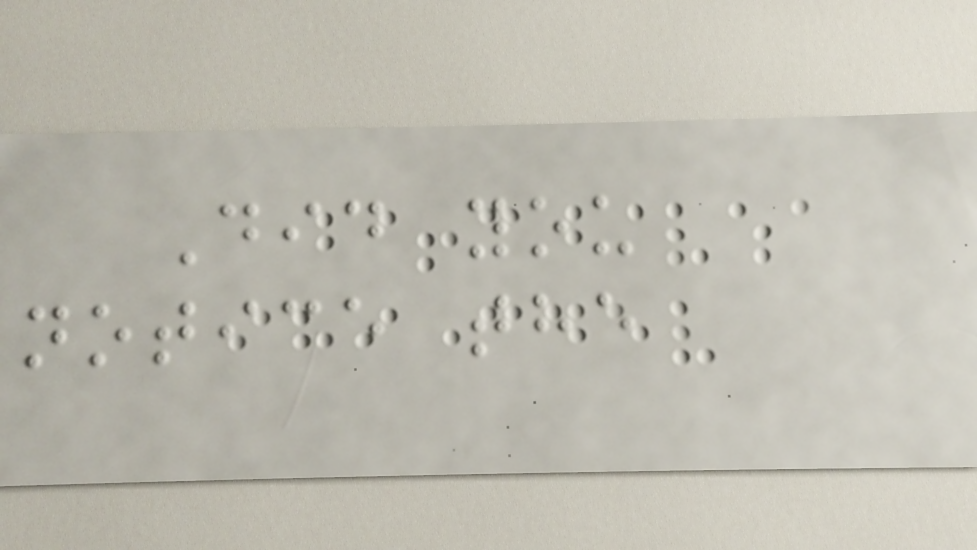Did you
notice the
